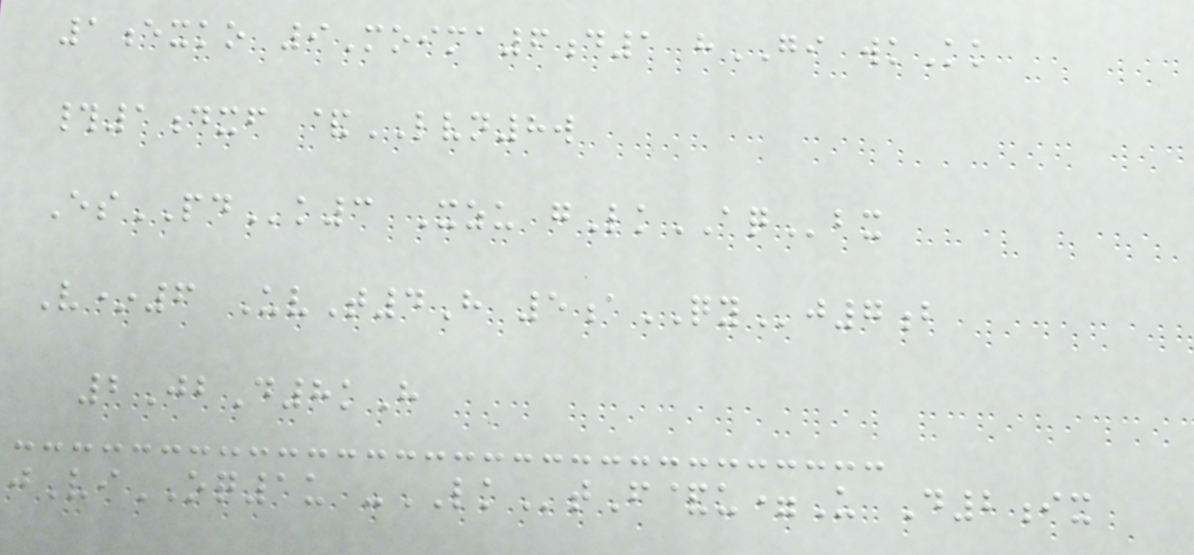1exko 9Moima6d1 hGI wkKk
#1dxf &LVN8w
EsPDk3 Xzu gLkAQbx
V*6 UvT4H 5aQYj7b
2JbD8kH
jViOQ1u -LKtF&u=U D2ix
